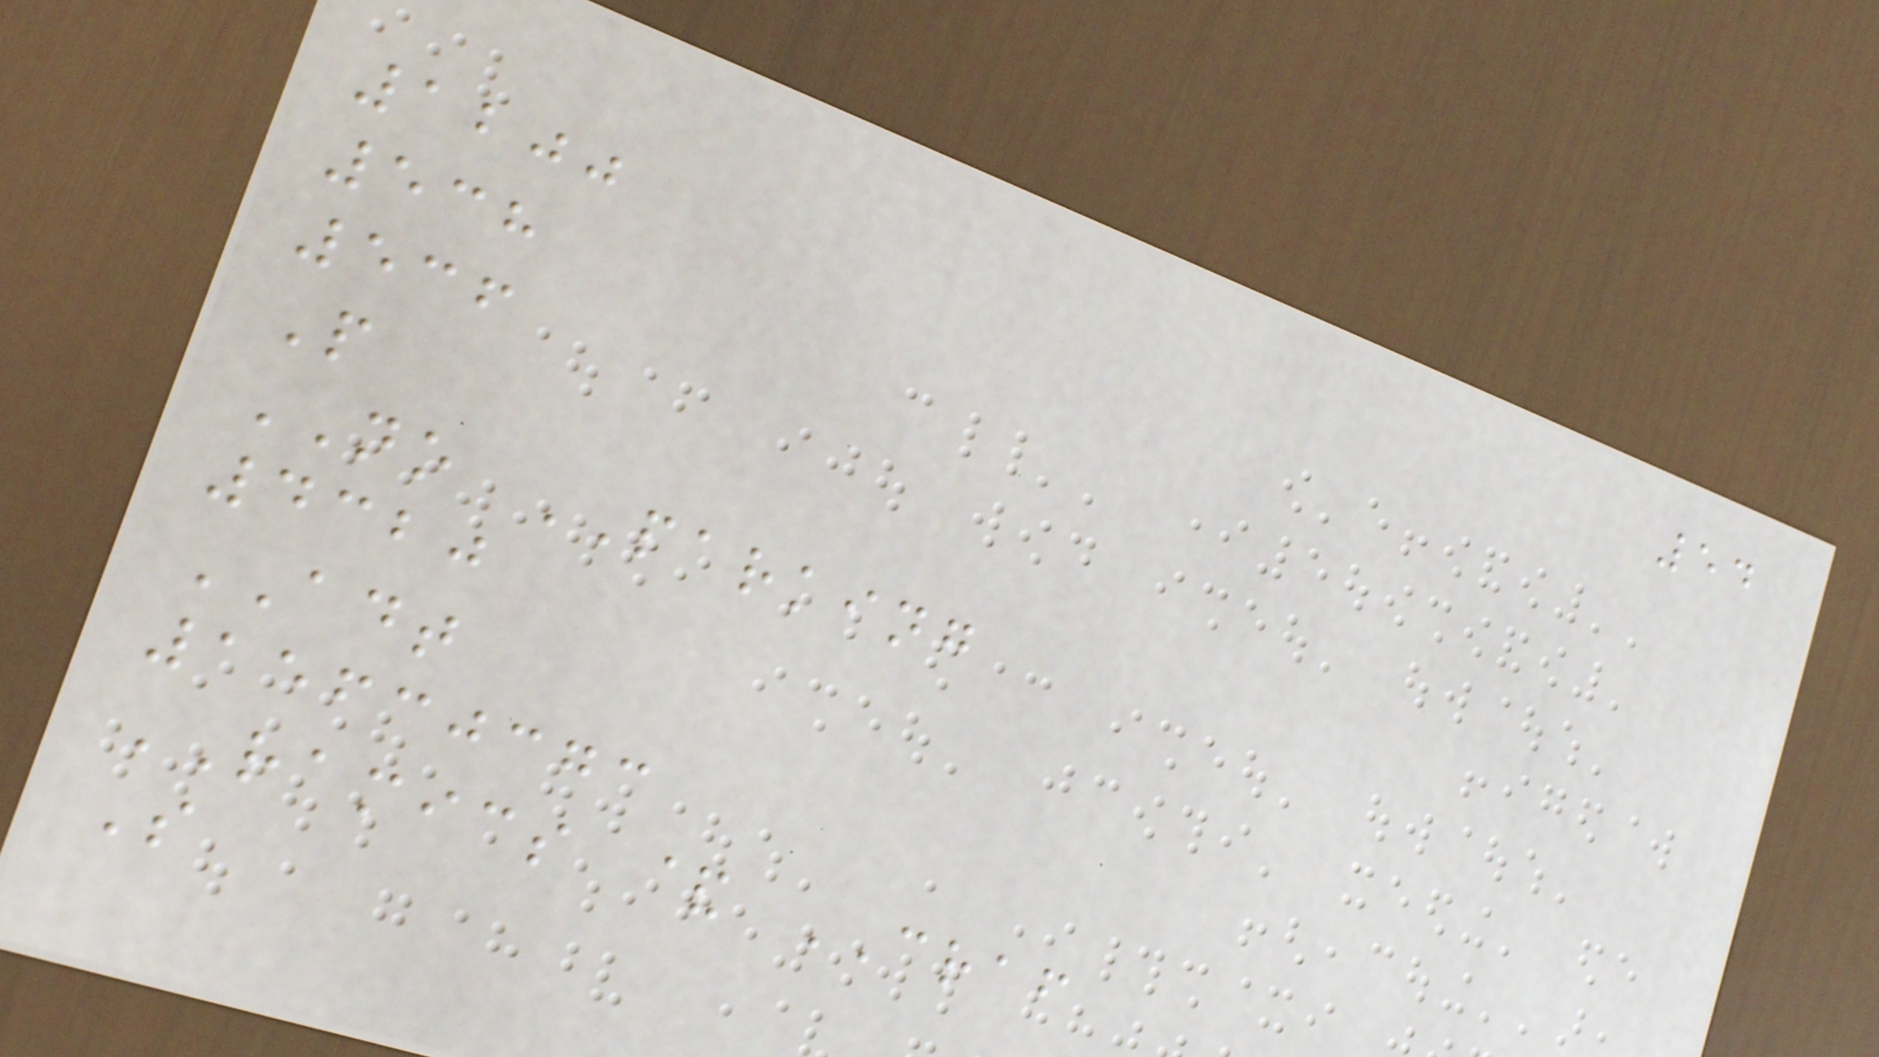54
1200
538
536
P
NO PARKING
4320
ADT
15630373
RAMICS & CRAF
S
